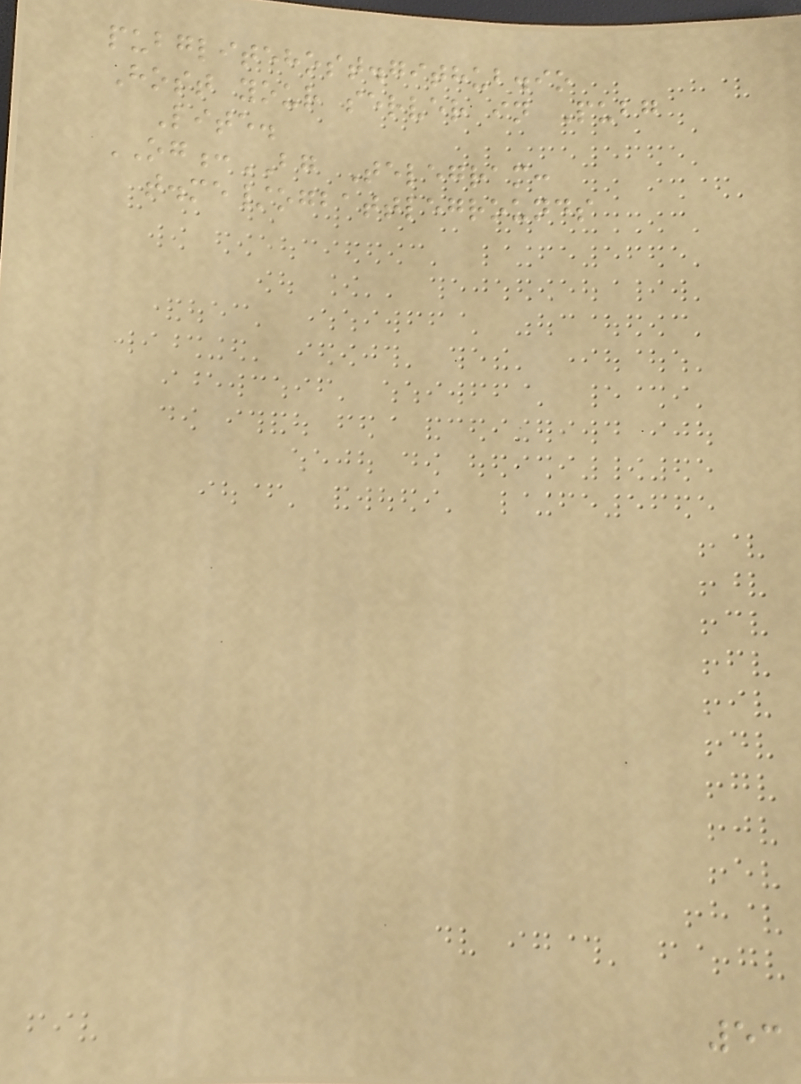pubglitehost.github.io
Host your server in Pubg
Lite.
OG:BG Telegram:
t.me/ogbattlegrounds
53
